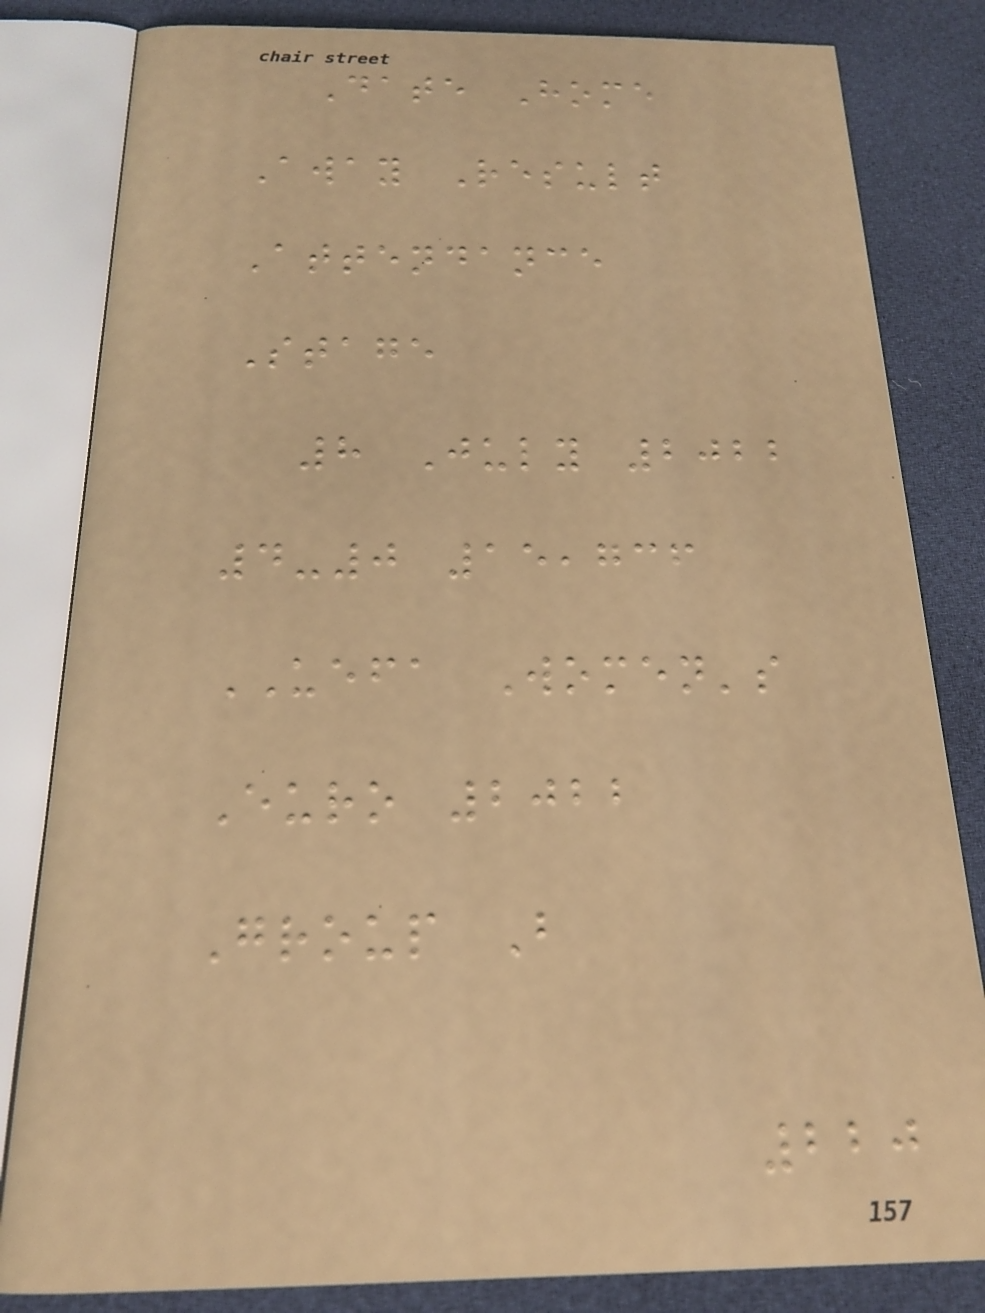Date Home
Away Result
Attendance
Stage
8 July 2022
4-0 15,736
UEFA Women's
Euro 2022
Group B
220
